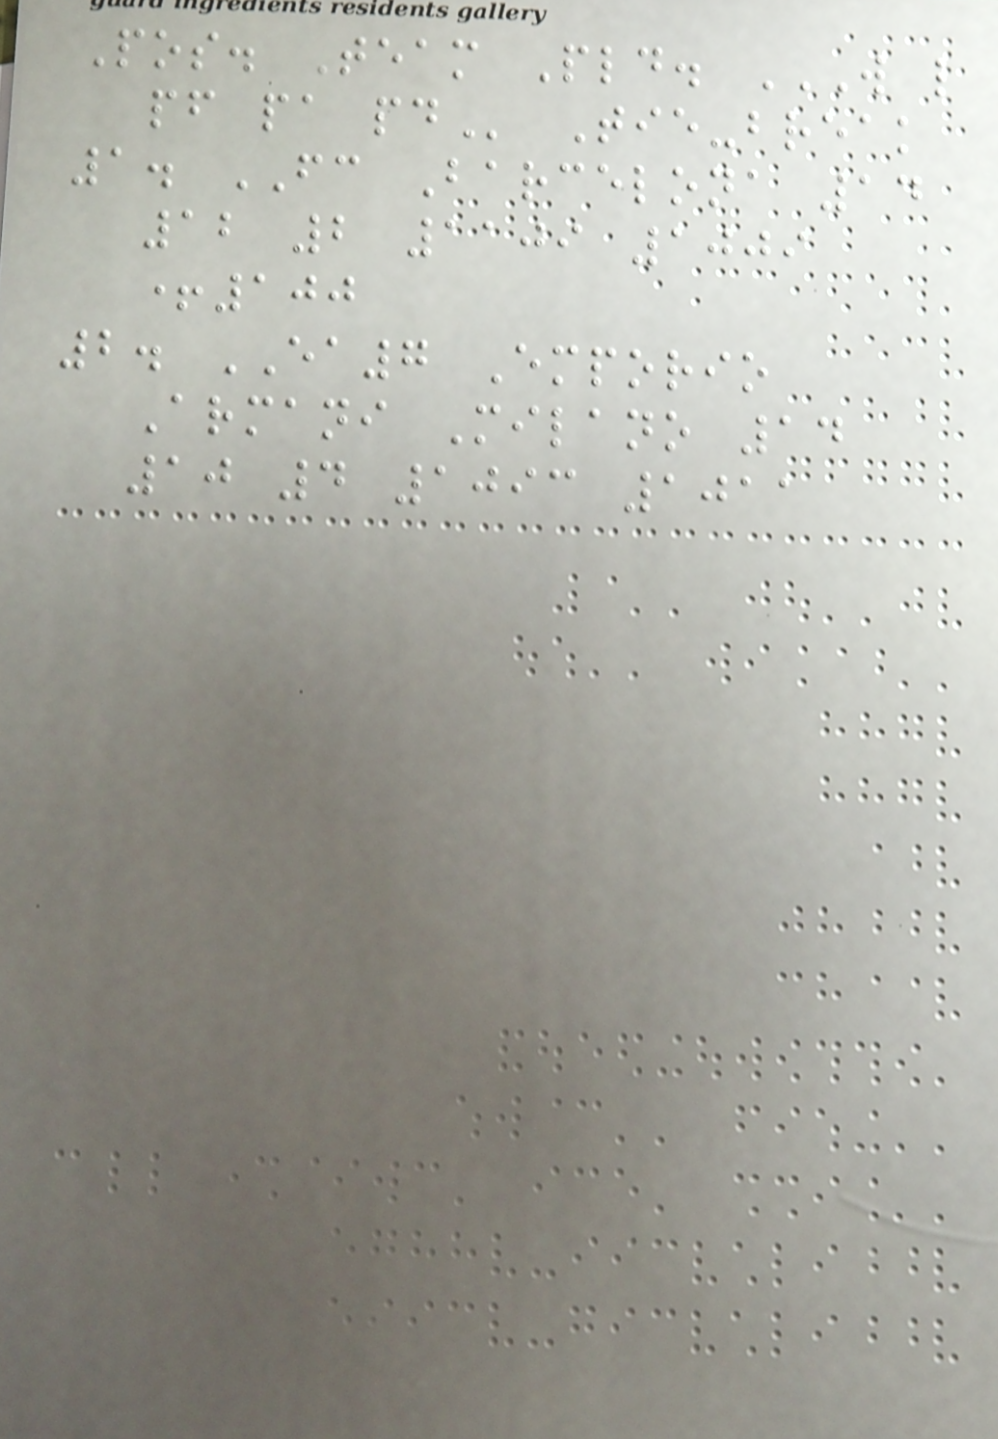Pos. Team Pld. W L
PF PA PD Tie-break
1. FC Barcelona 14
12 2 1109 1009
+100
2. EA7 Emporio
Armani Milano 14
10 4 1093 1011
